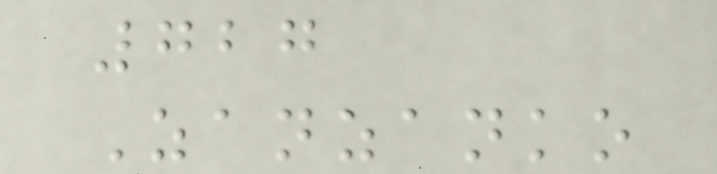727
Zanzanko
